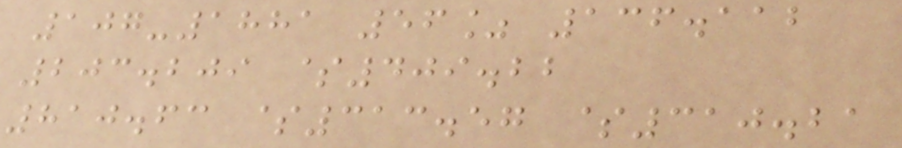107-1881 56% 136.112
203.209 $409.22
810.63 $313.57 $310.21
